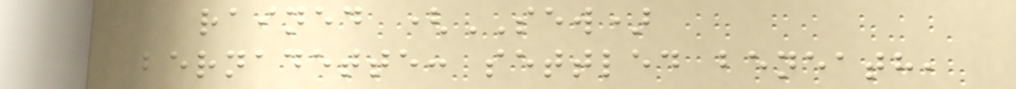rained (SEW)
bernadette: settled beneath,
